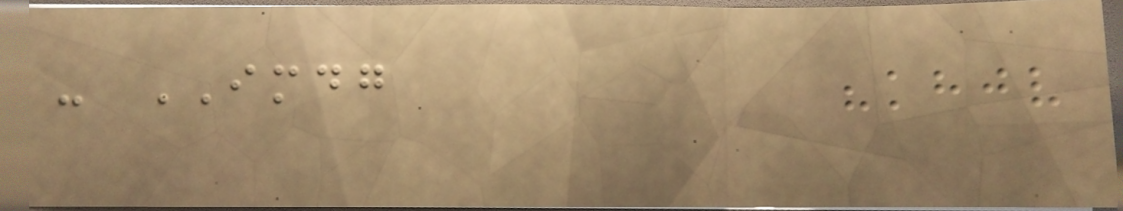- IMDG
